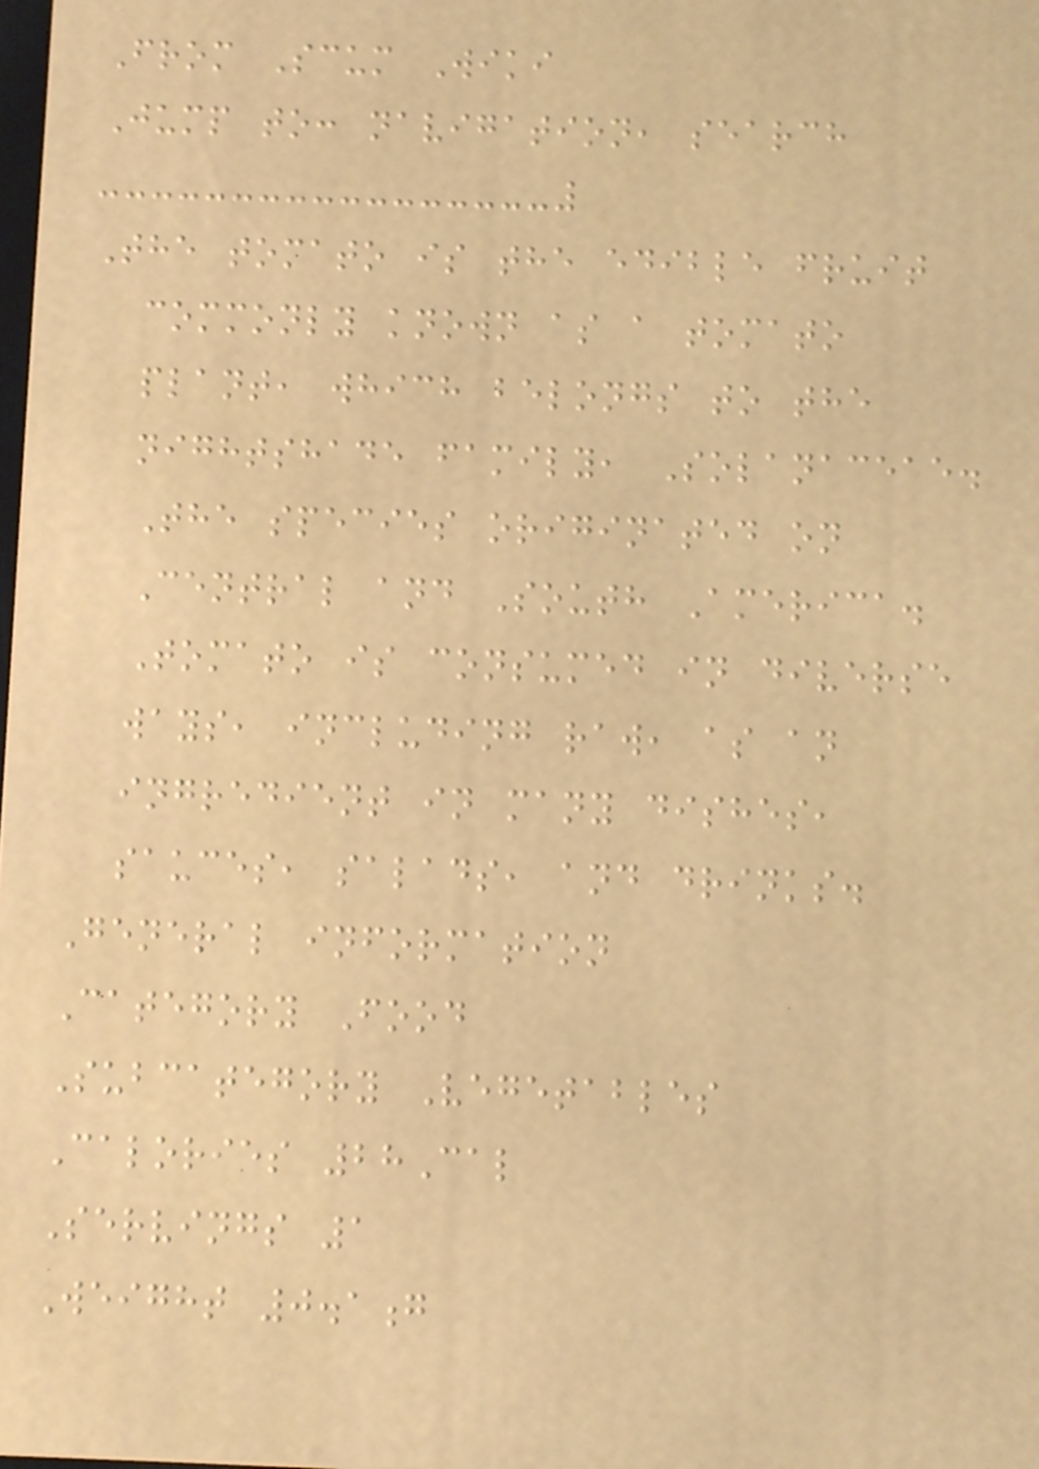From Scum Wiki
Jump to: navigation, search
The tomato is the edible fruit
commonly known as a tomato
plant, which belongs to the
nightshade family, Solanaceae.
The species originated on
Central and South America.
Tomato is consumed in diverse
ways, including raw, as an
ingredient in many dishes,
sauces, salads, and drinks.
General information
Category Food
Subcategory Vegetables
Calories 28Cal
Servings 1
Weight 0.1g
